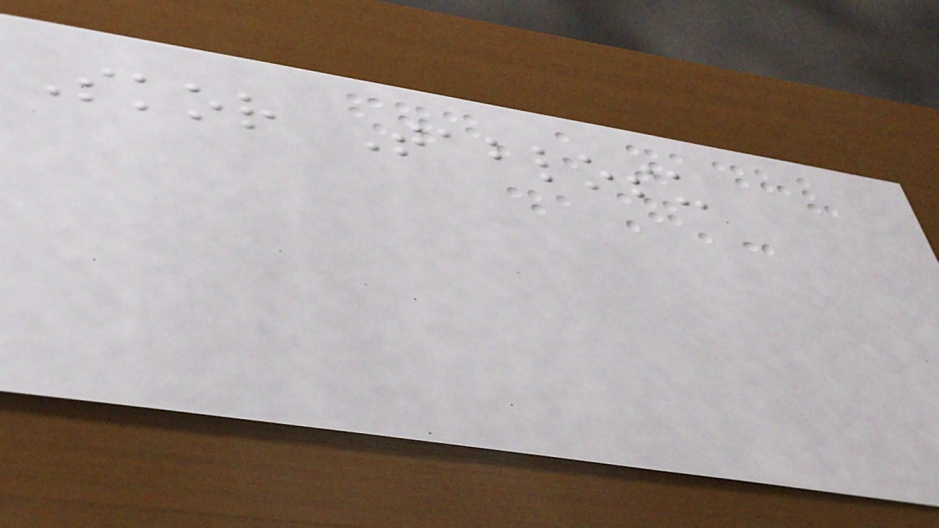Skor Tablosu
